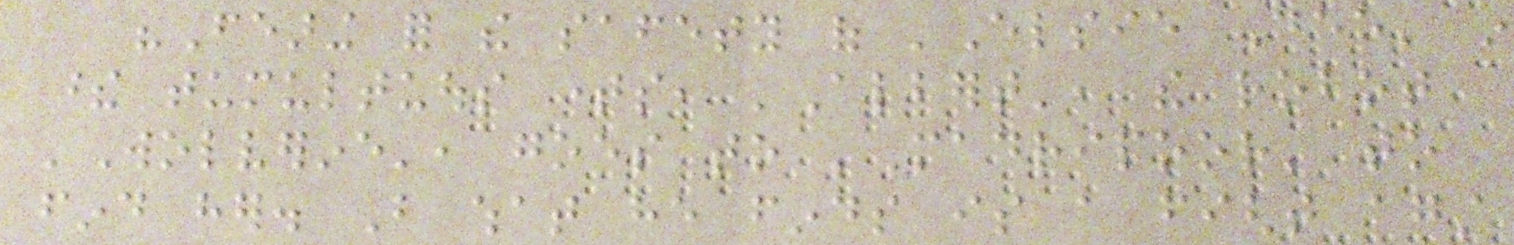"Fearing for the safety of 'Elsie Dee' in
these tumultuous times, 'Albert', the robot
'Wolverine', goes to 'Madripoor' to
find her. But what he finds is a fight against
